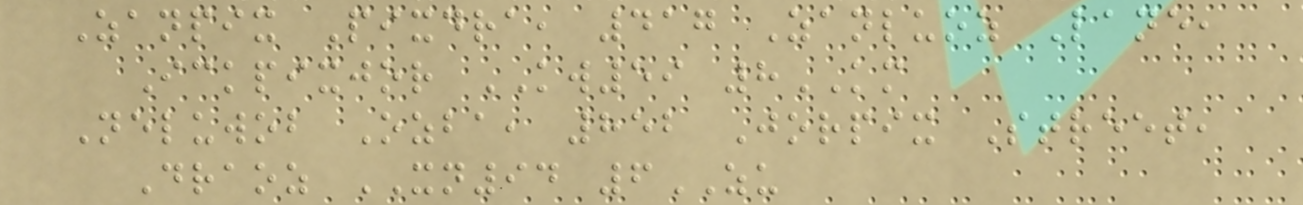Zanpix Pixdra, 417 Zanluoz Lane,
Ickpixjor KW59 8KM
Neluwob Ozba, 852 Jorpix Street,
Draoz XN94 6ZU
